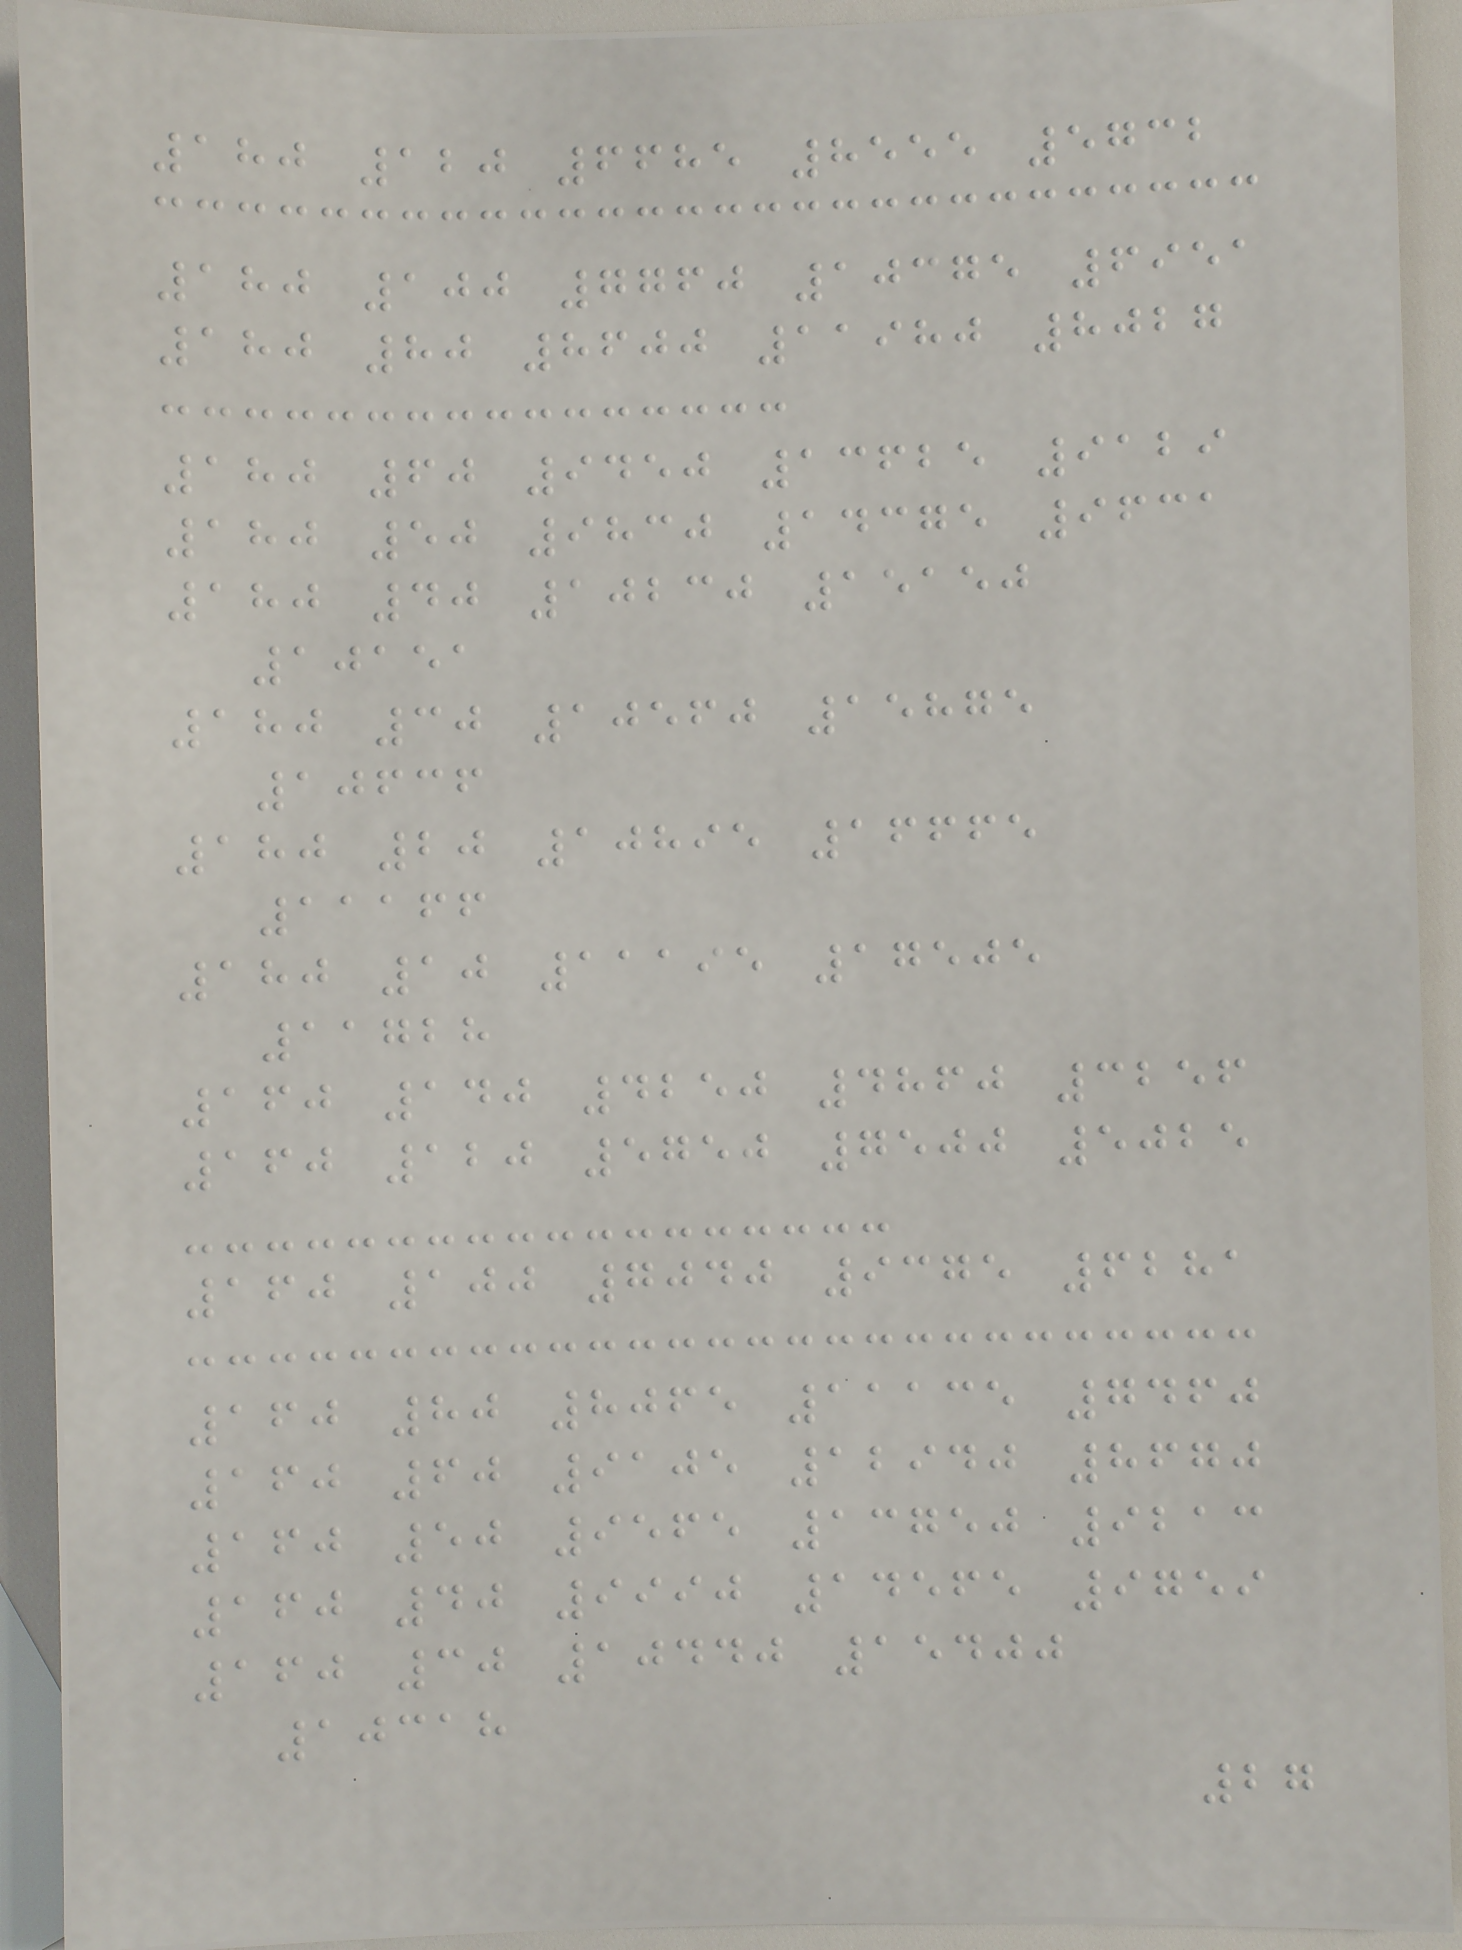180 120 6685 8555 5732
180 100 7760 10375 6951
180 80 8600 11980 8027
180 60 9450 13625 9129
180 50 9830 14375 9631
180 40 10230 15150
10151
180 30 10560 15875
10636
180 20 10895 16665
11166
180 10 11195 17505
11728
160 140 4250 4860 3256
160 120 5750 7500 5025
160 100 7040 9375 6281
160 80 8065 11135 7460
160 60 9105 12940 8670
160 50 9565 13750 9213
160 40 9990 14565 9759
160 30 10440 15400
10318
27
